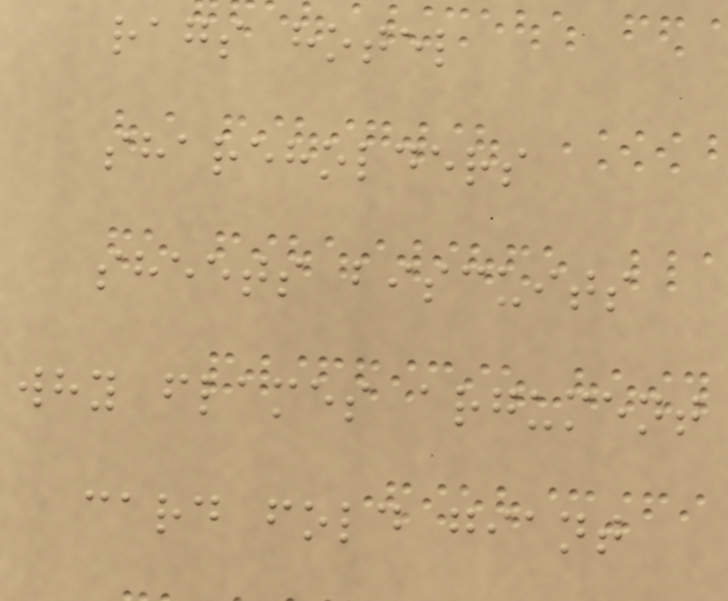rags hotel
shareholders
sheets biscuits
why flames argument
card fold giant
